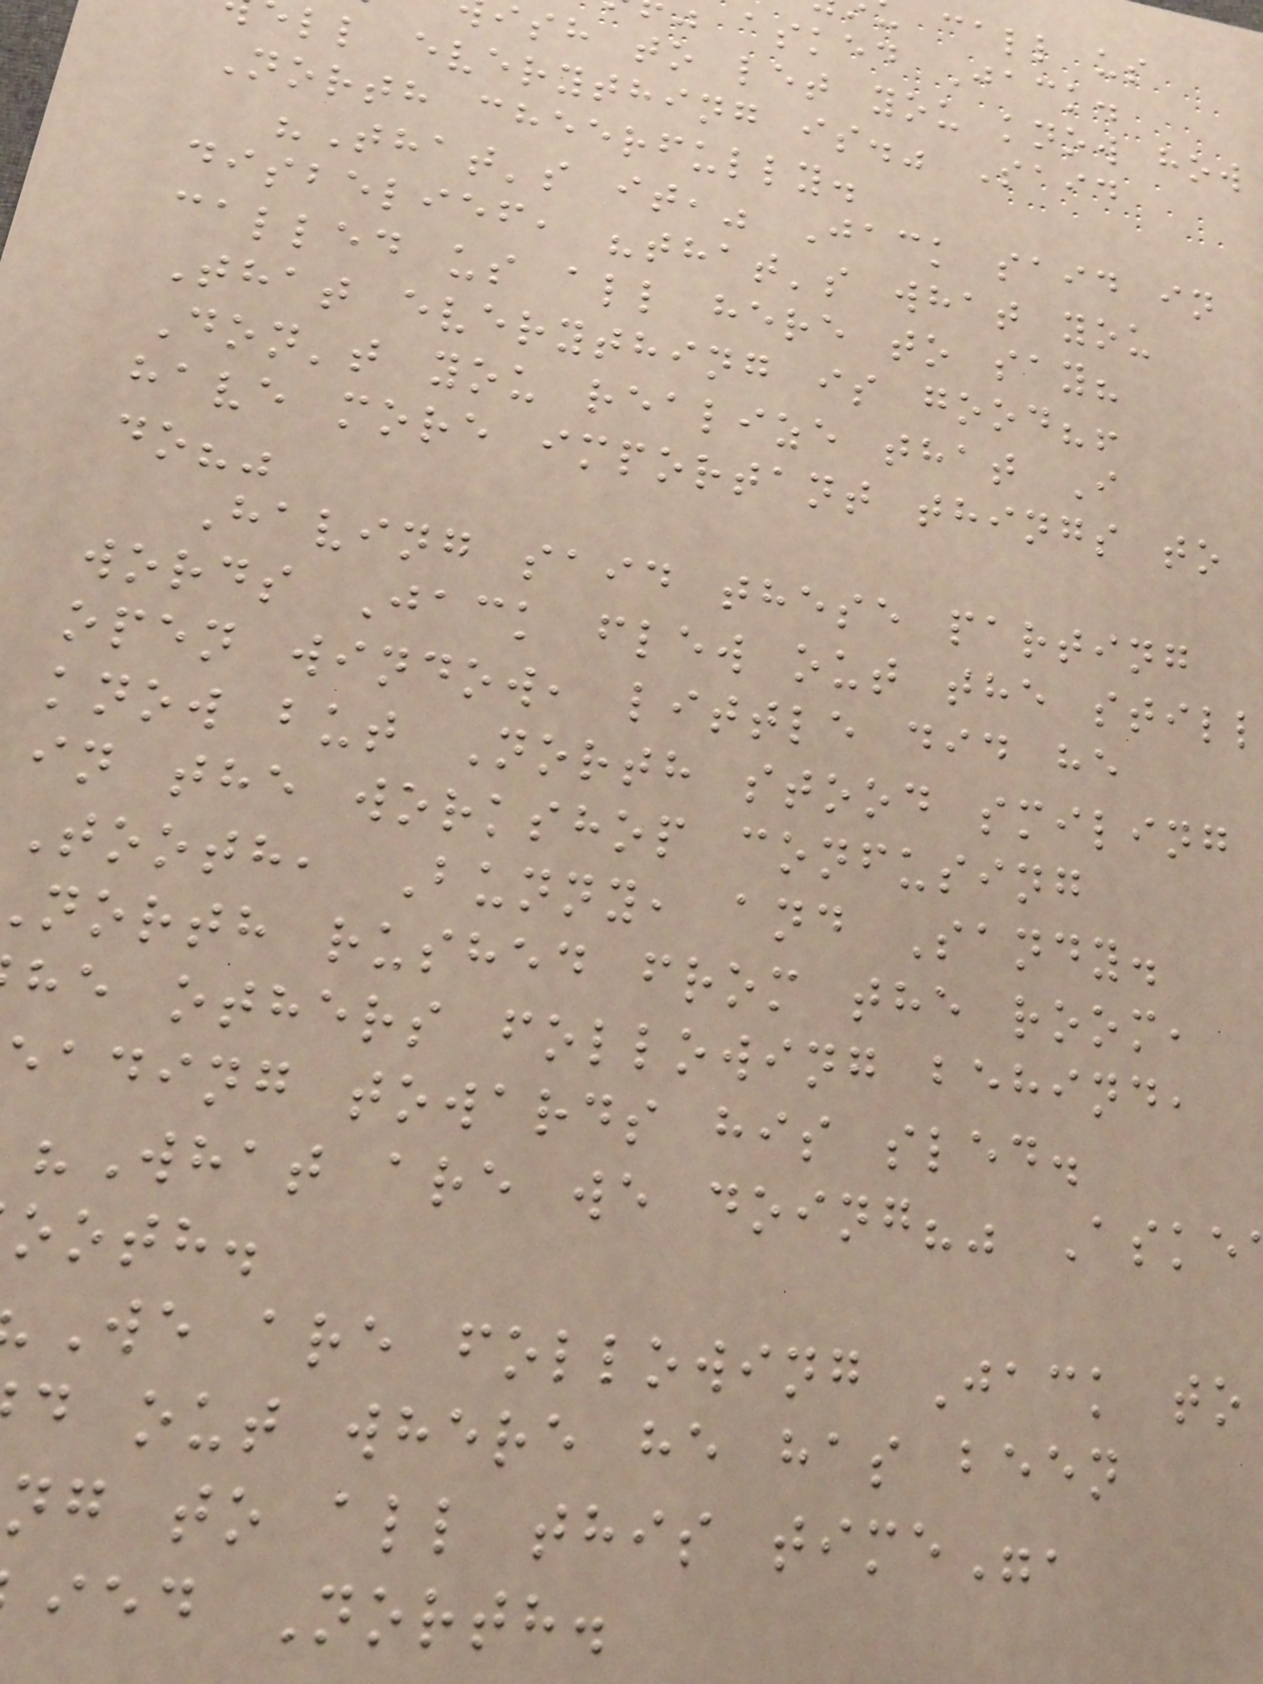call us
asked Jack.
ish to let you know how
ll everything is." Said
North cheerfully.
"That's it," Jack said in
disbelief, "that's what you
called us all here to say?
That everything is good?!
Don't you realize that I
have more important things to
do?"
Having said these parting
words Jack flew out the still
open window, little did he
know but North stood smiling
in the workshop confusing
Tooth, Bunny, and Sandy.
north rushed from the room,
he others following behind,
eading towards his sled.
"What are we doing?" Aske
ooth.
We are following Jack to
d out where he has been
ng to all this time",
ied North.
